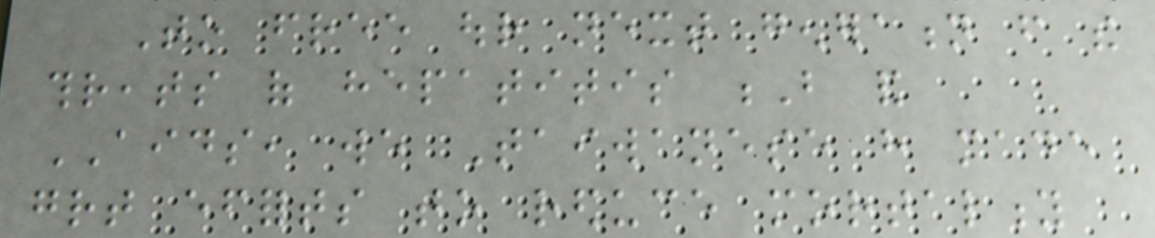To free our next generation from the
threats of hepatitis B and
AIDS, we Taiwanese have made
great efforts to reduce mortality
